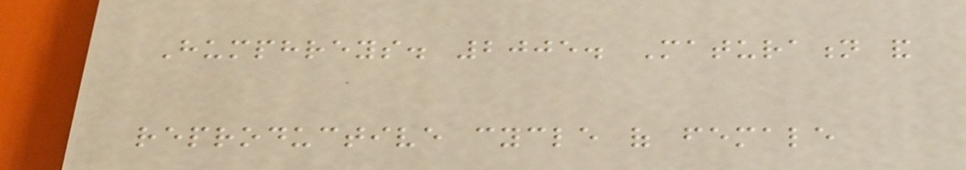Humphreys. 2005. Maturation and
reproductive cycle of female
